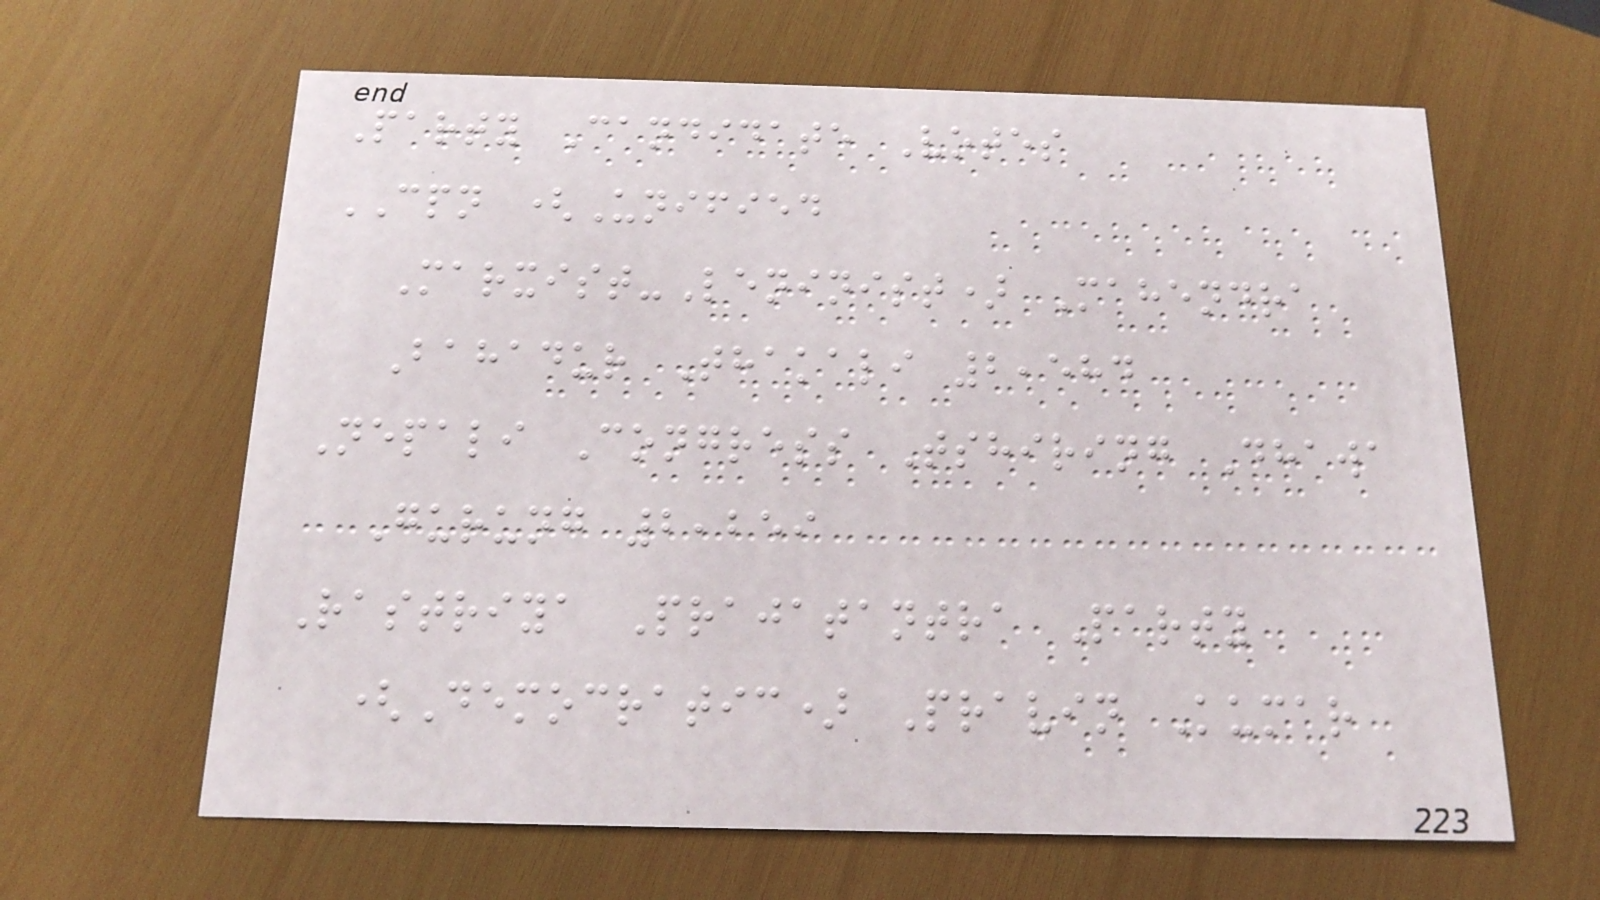Party Candidate Votes
CPN (Unified
Marxist-Leninist) Mahendra
Bahadur Thakali 2,584
Nepali Congress Tshiring Dhawa
Gurung 2,259
Rastriya Prajatantra Party
(Democratic) Pravin Kumar
